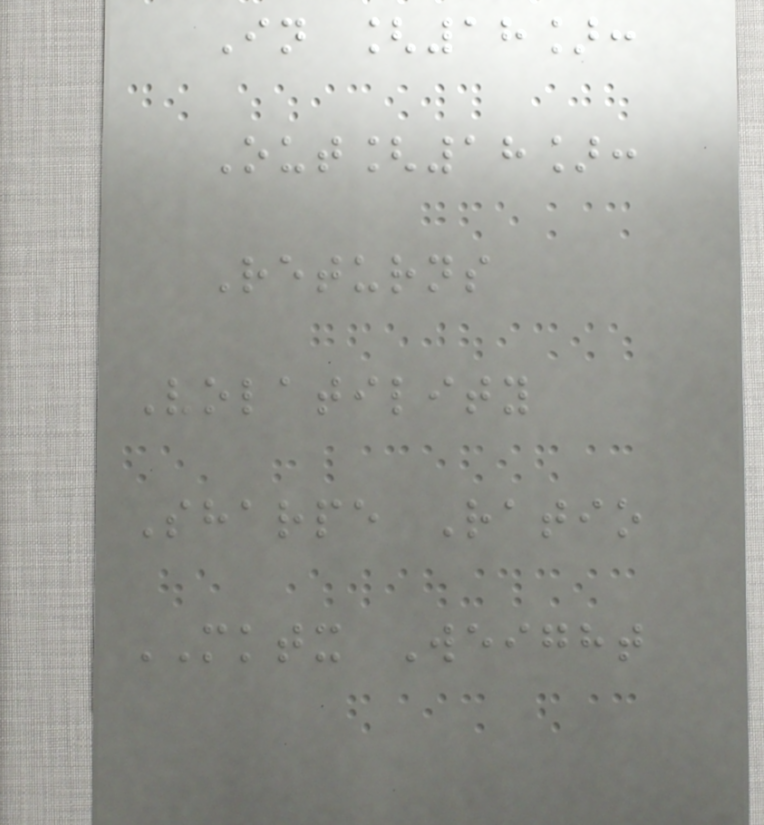In [18]:
Out[18]:
Returns
Volatility
Sharpe Ratio
MKTX Weight
